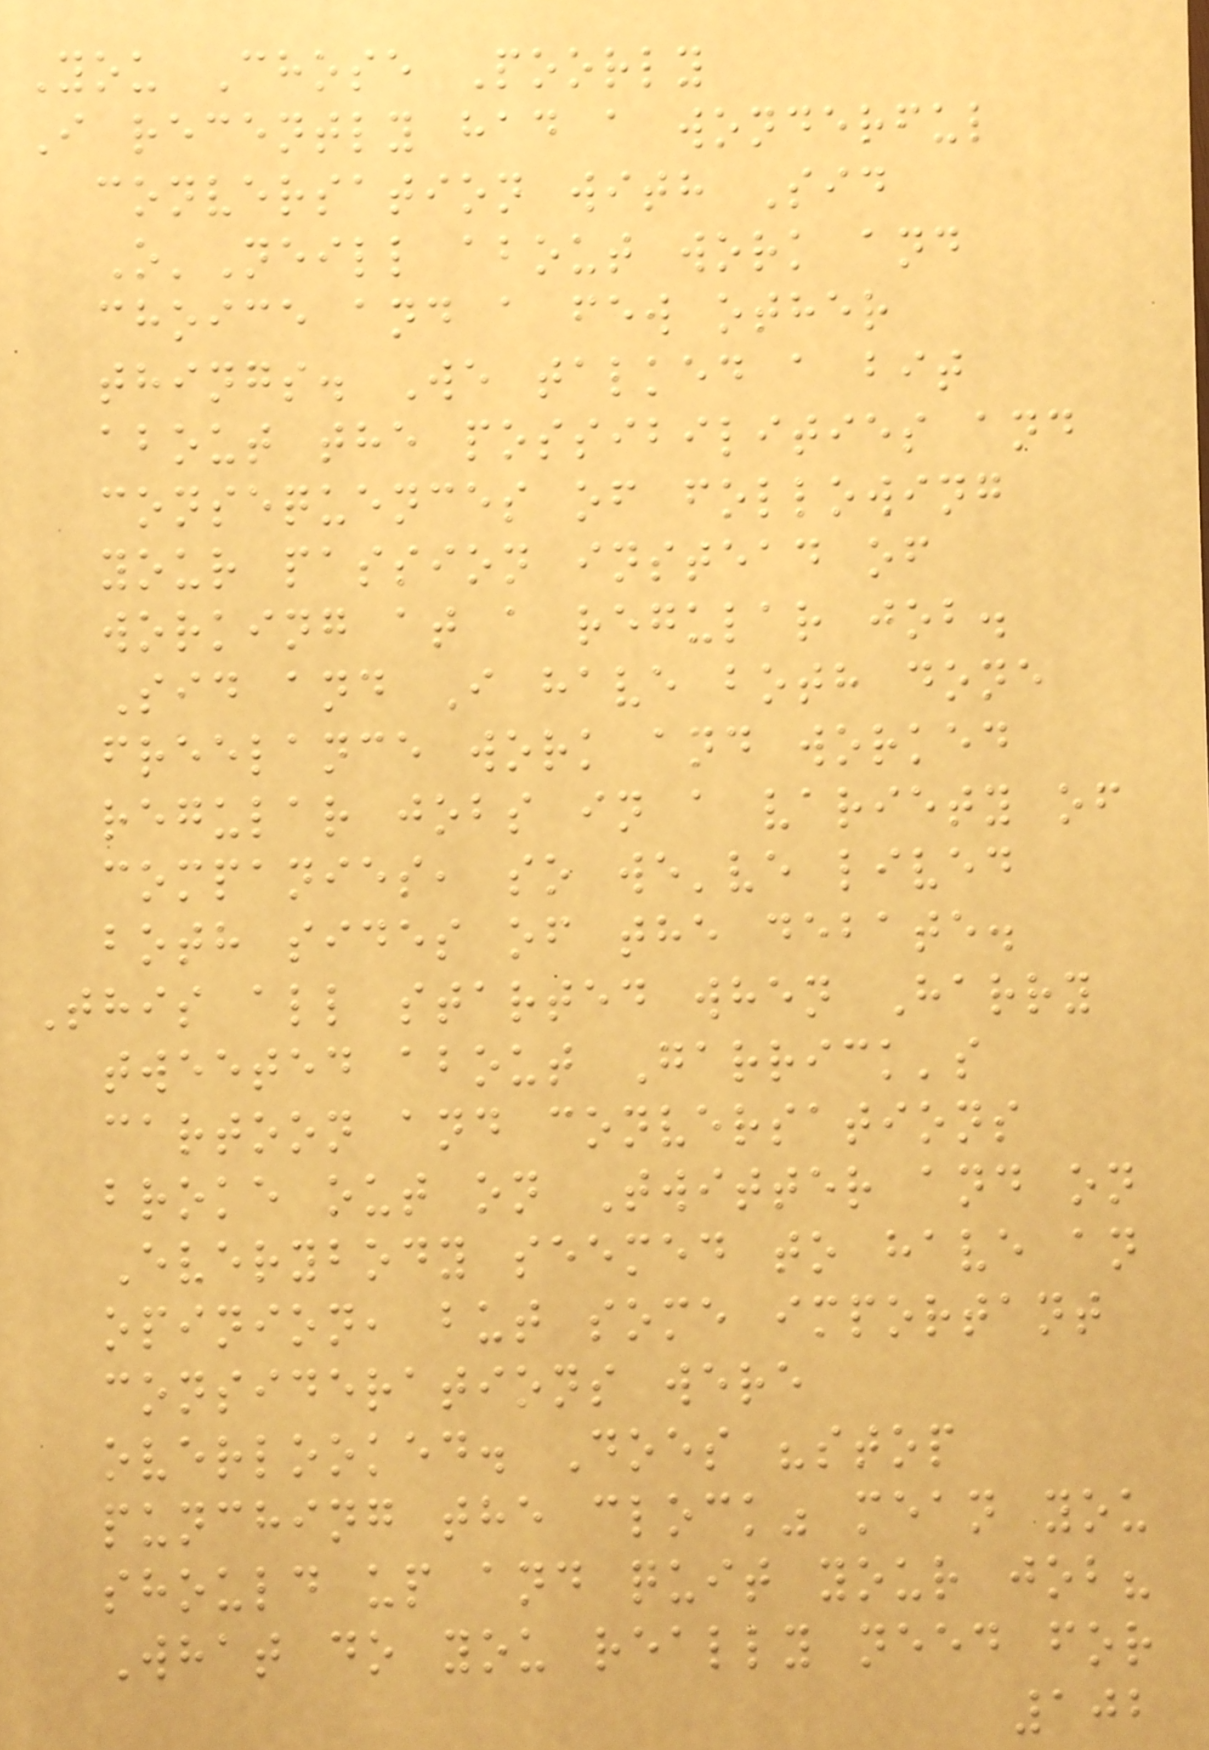You Chose Poorly
I recently had a wonderful
conversation with Sid
O'Neill about work and
choice and a few other
things. We talked a bit
about the possibilities and
consequences of following
your passion instead of
working at a regular job.
Sid and I have both done
freelance work and worked
regular jobs in a variety of
companies, so we've lived
both sides of the debate.
This all started when Harry
tweeted about Garrick's
cartoon and conversations
broke out on Twitter and on
Everybody seemed to have an
opinion, but some important
considerations were
overlooked. Does "stop
punching the clock" mean you
should up and quit your job?
What do you really need for
102
